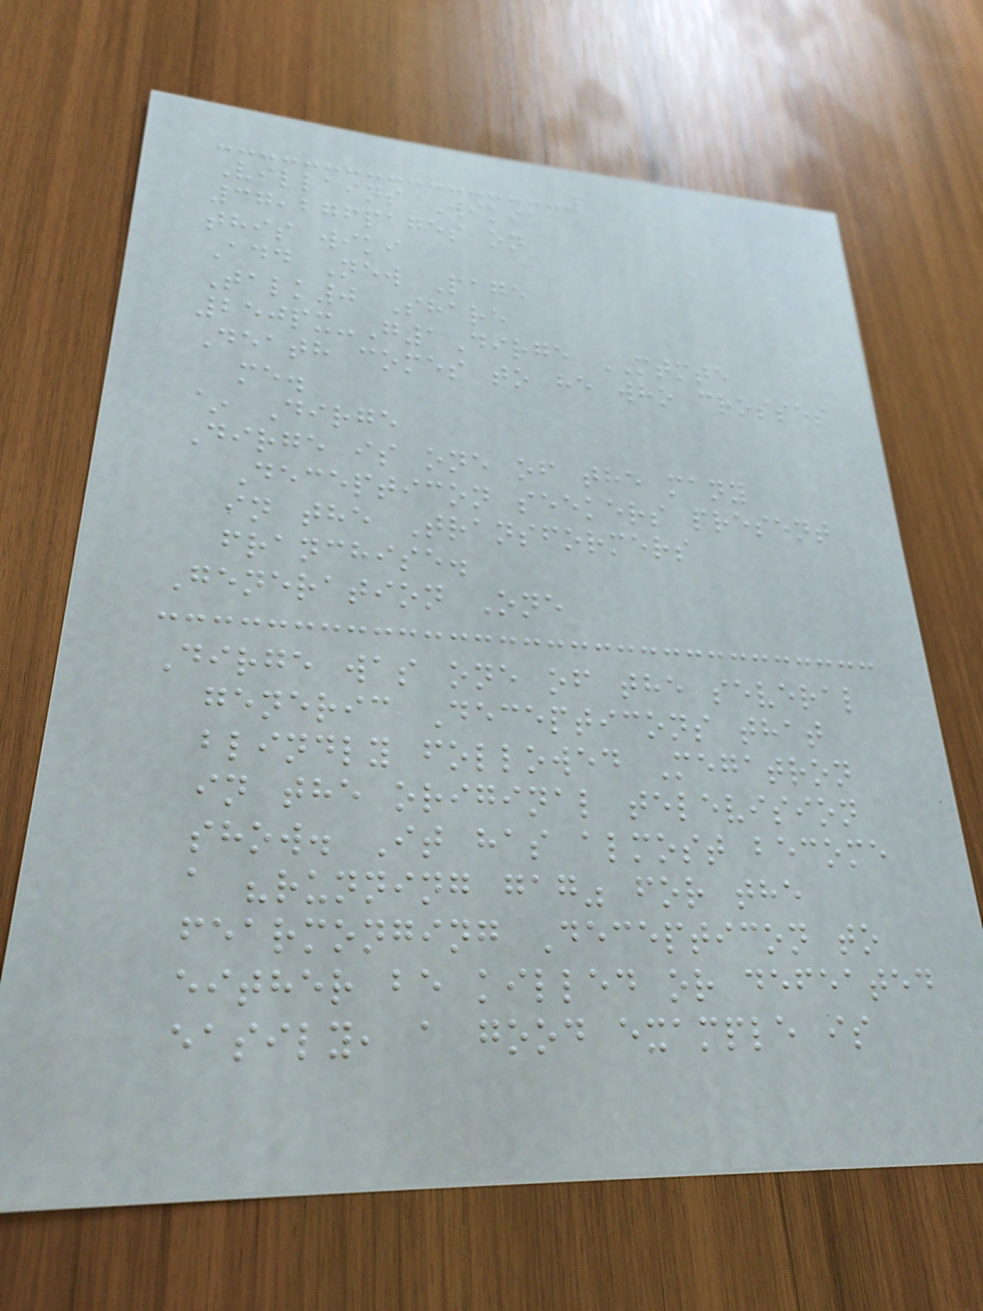Villains Wikia
37,276pages on
this wiki
Add New Page
Talk0 Share
250px-G1Dirge MTMTE
Death comes to he who crosses
me.
~ Dirge
Dirge is one of the many
Decepticon seekers present
in the Transformers
franchise.
Generation One
Dirge was one of the several
generic Decepticons that
blindly followed Megatron
in the original television
show. It has almost become
a "running gag" for the
fearmonging Decepticon to
either be killed or defeated
easily, a good example is
